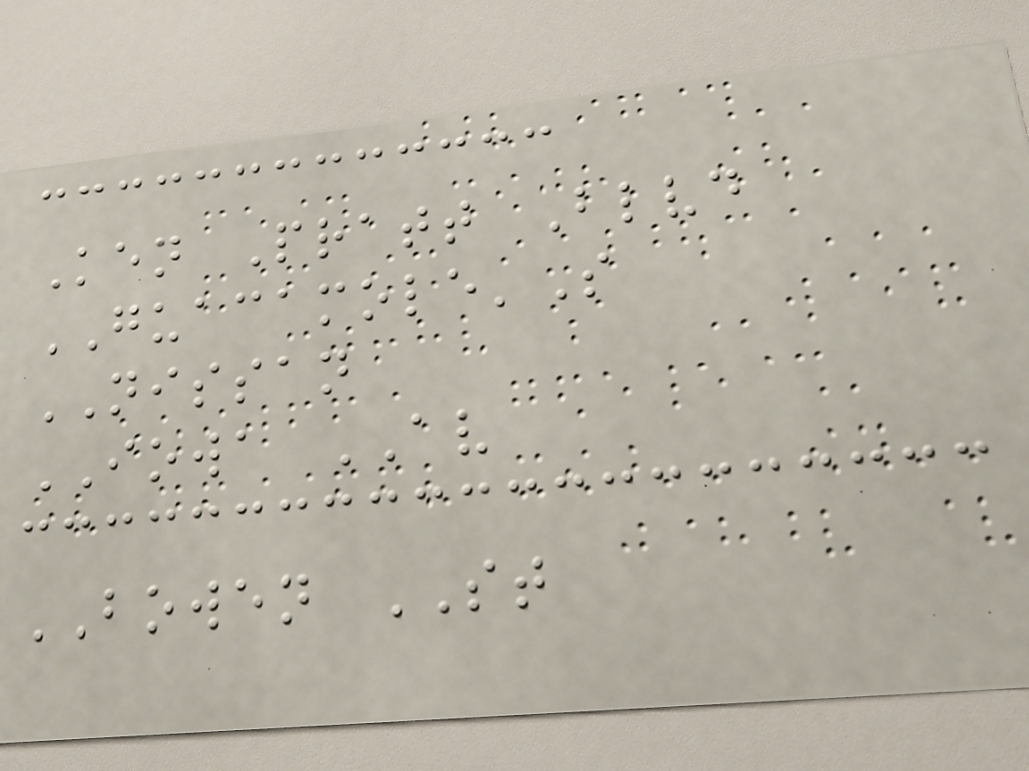Ken Pratt Blvd
GUACAMOLE'S
NISSAN
IOWA AV
BOWEN ST
